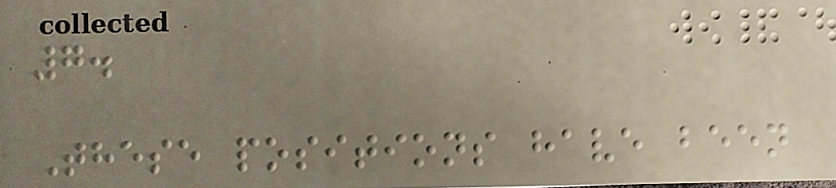7.
These positions have been
